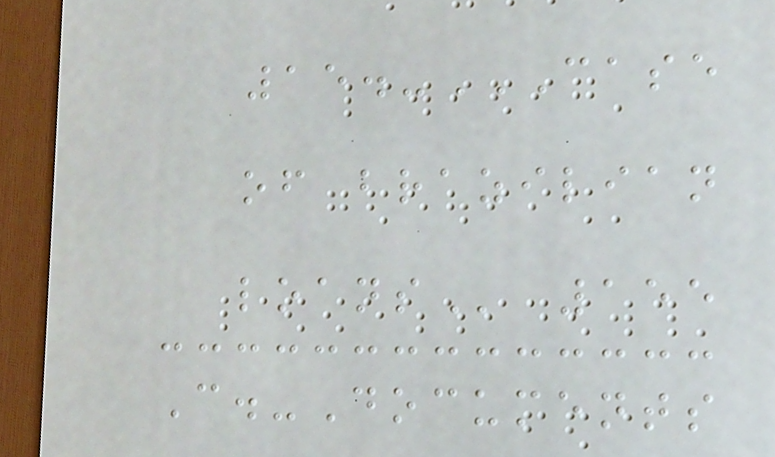15.-CASE
OF BRAZILIAN
LOANS 155
C.-Documents
